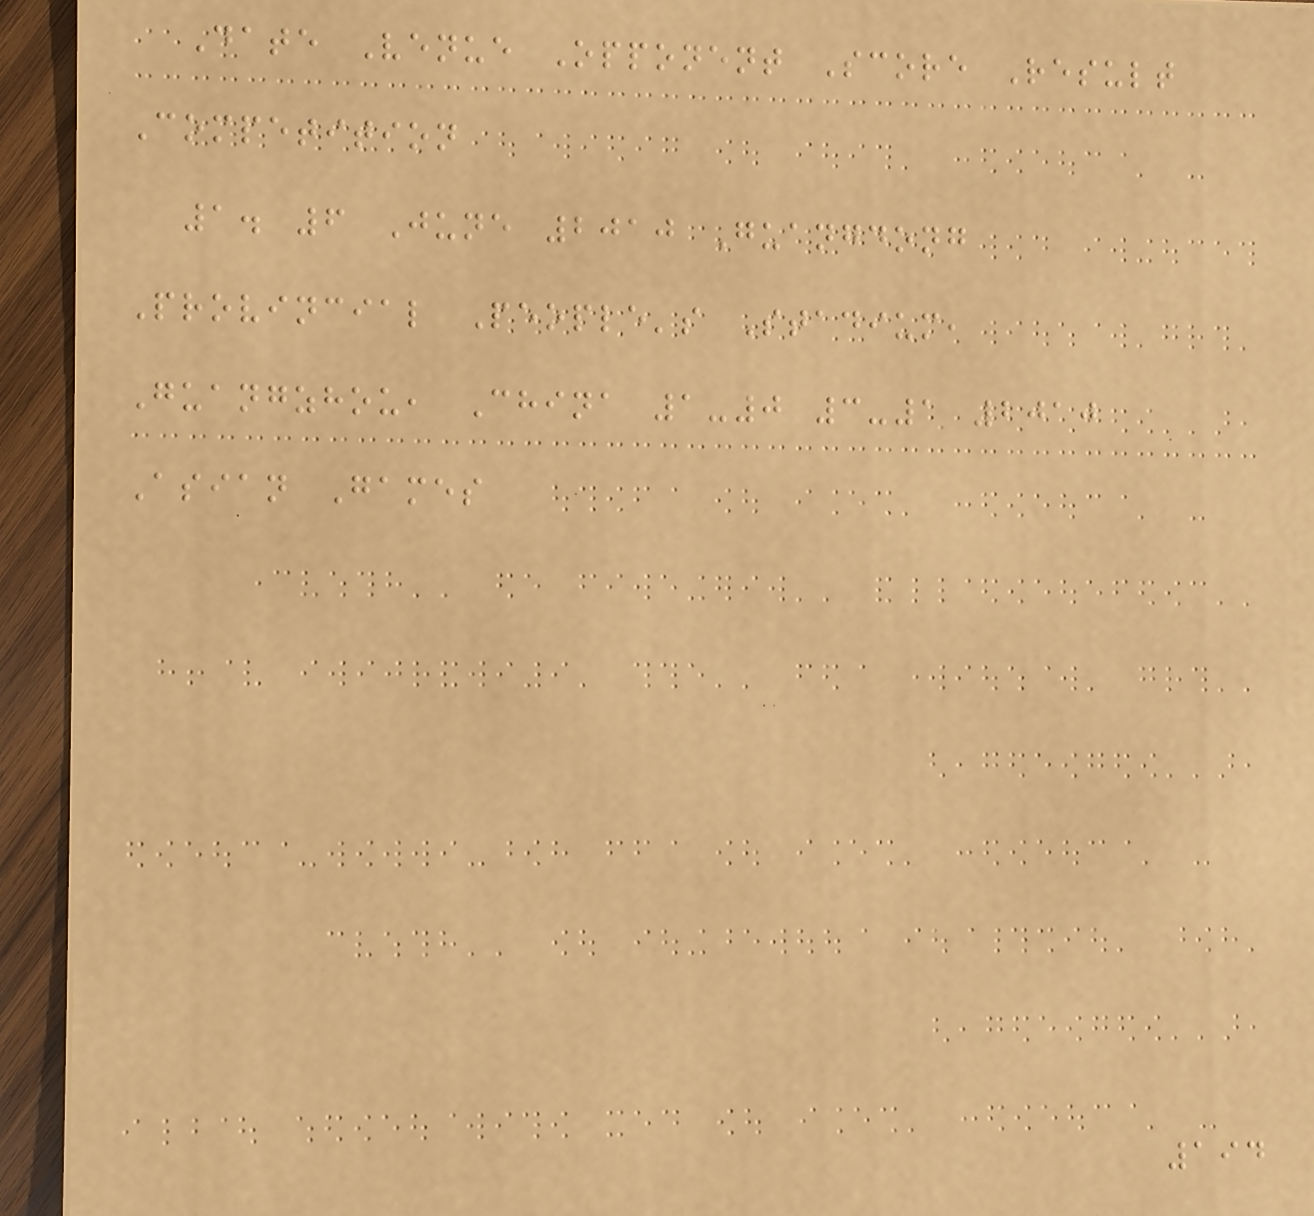Date Venue Opponent Score Result
Competition
1. 6 June 2010 Guangdong
Provincial People's Stadium,
Guangzhou, China 1-0 3-1 2010
Asian Games
194
